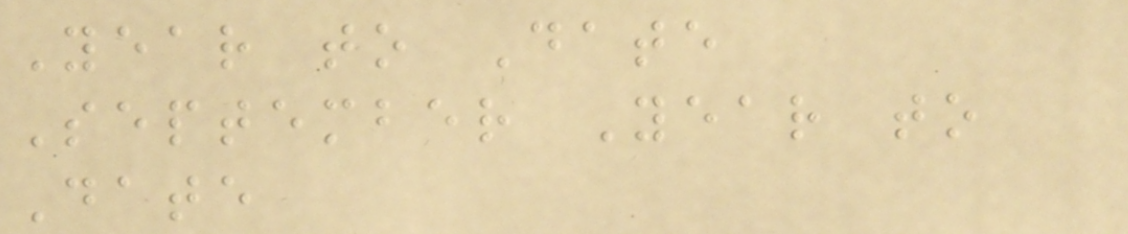Year to Date
September Year to
Date
